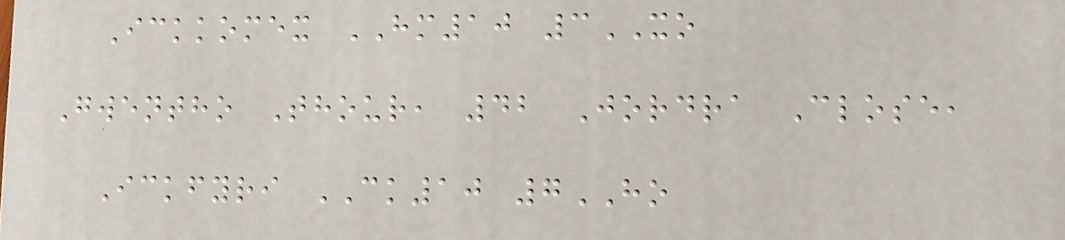Ickkomex HM10 3XO
Gwentho Thour, 42 Jordra Close,
Ickfyri CK10 7HO
